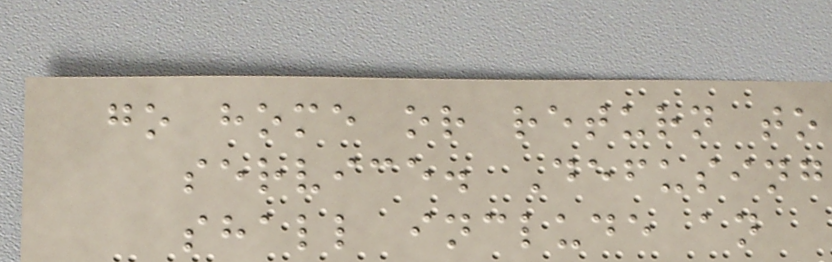go home or return to
service. Defusing
shall include an
